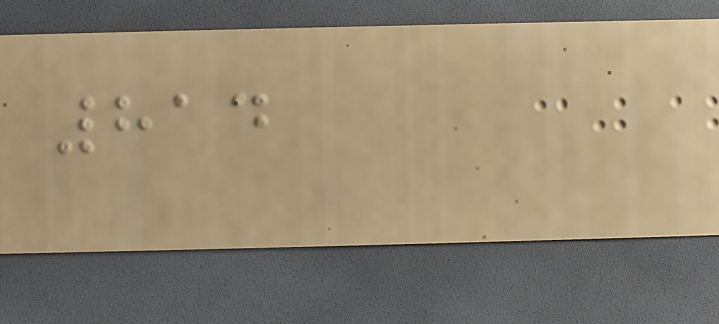814
